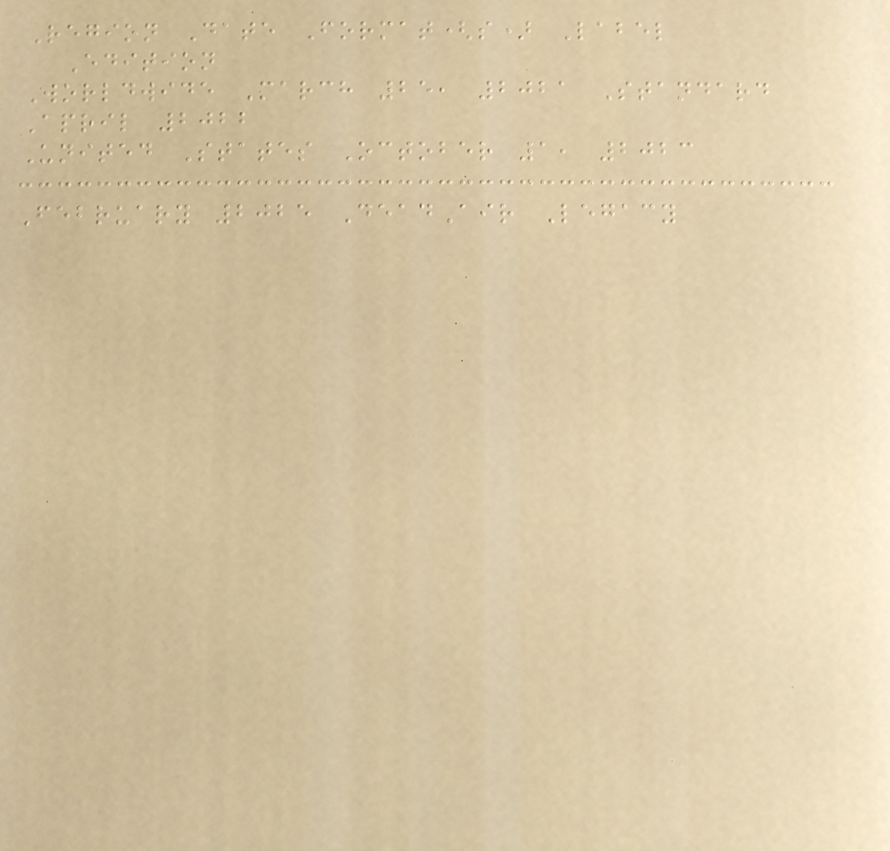Region Date Format(s) Label
Edition
Worldwide March 25, 2021 Standard
April 2022
United States October 1, 2023
February 2025 DeadAir Legacy
